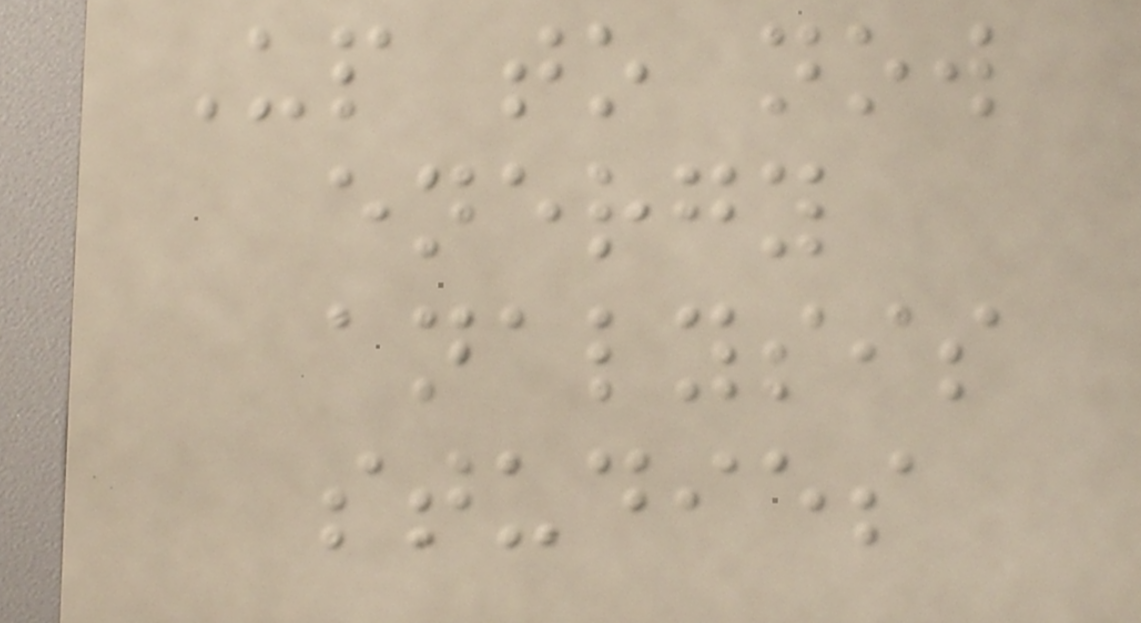Up to now
energy
analysis
studies
